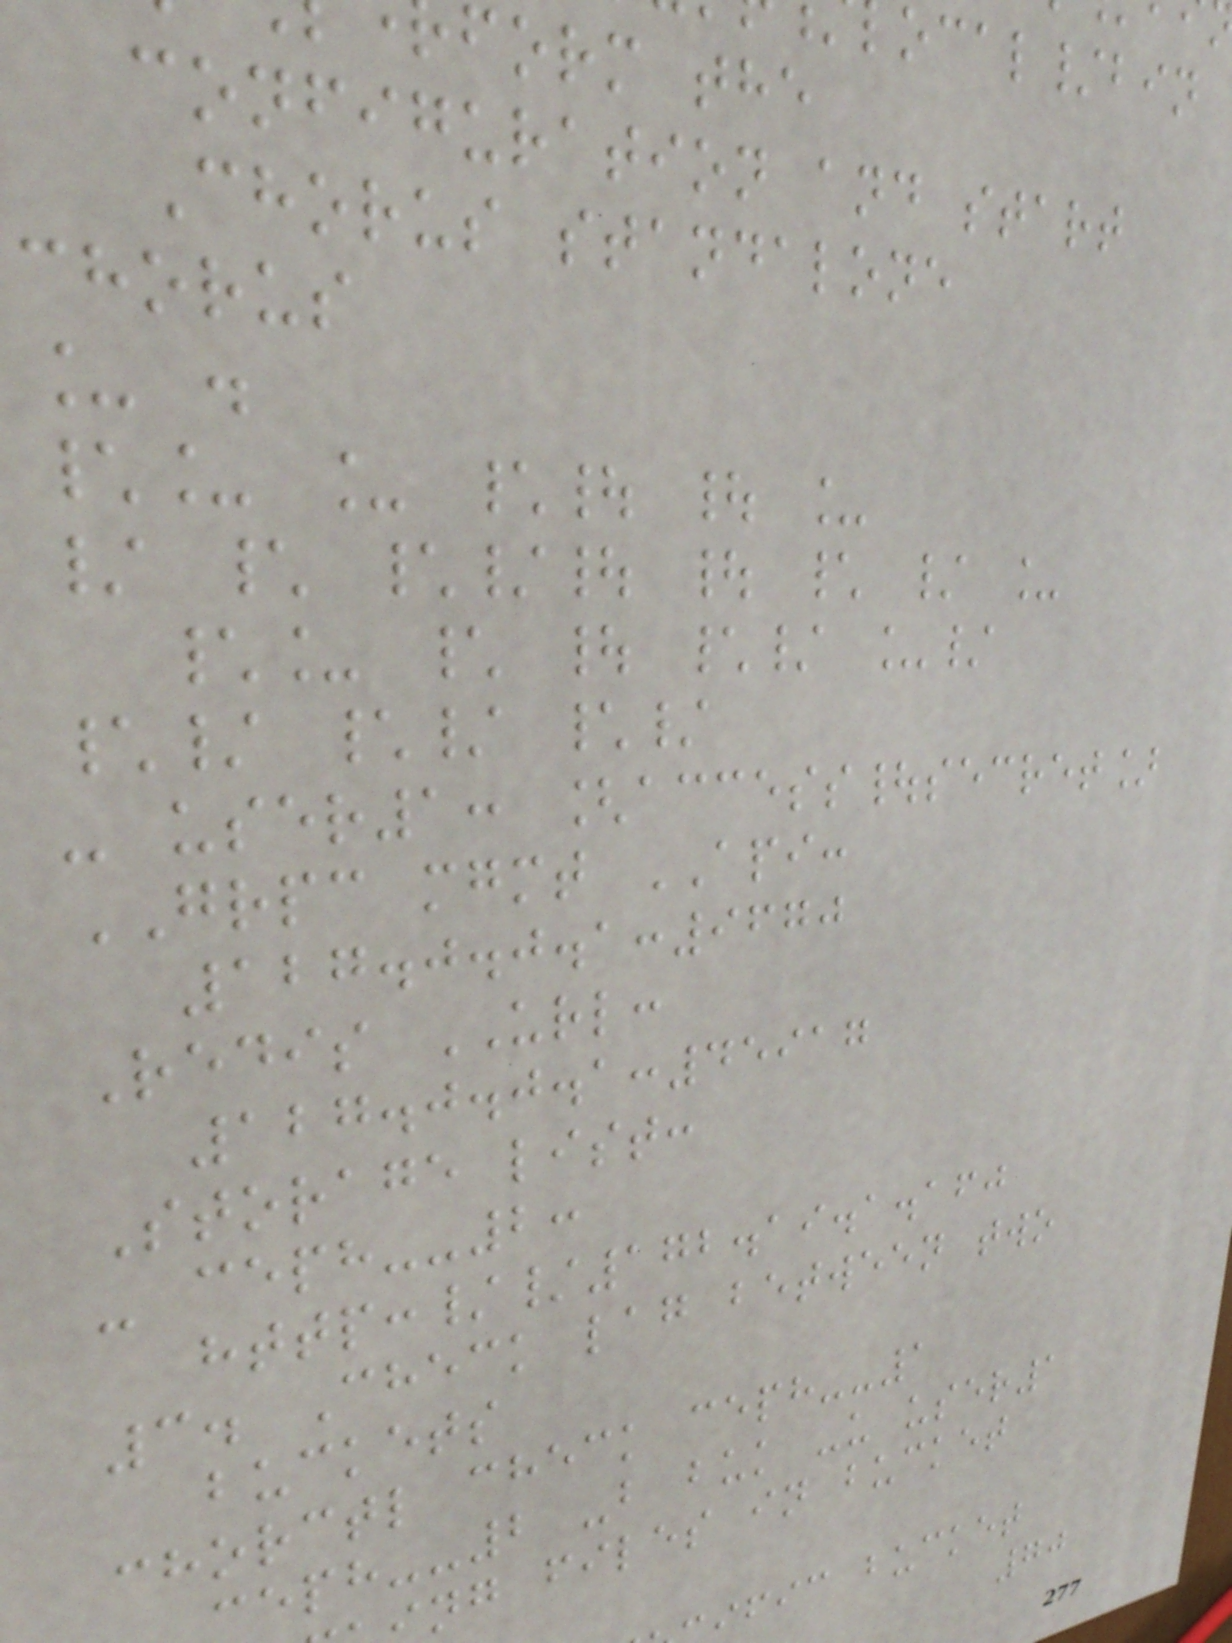ocal/bin
form the
configuration and start
Chorus standalone
chorus
_ .
\_ _ \| | _
/ \ \/| | \ / _
\_ \ | \/ _/
\/ \/ \/
- user1: [access|secret]
GRPC mgmt API:
127.0.0.1:9670
Redis URL:
127.0.0.1:45917
Storage list:
- ceph--2:
http://172.19.1.160
3. Check lag between two
buckets
chorctl check ceph--1
eph--2 -b buk -u user1
ng files in bucket
ific bucket
70
